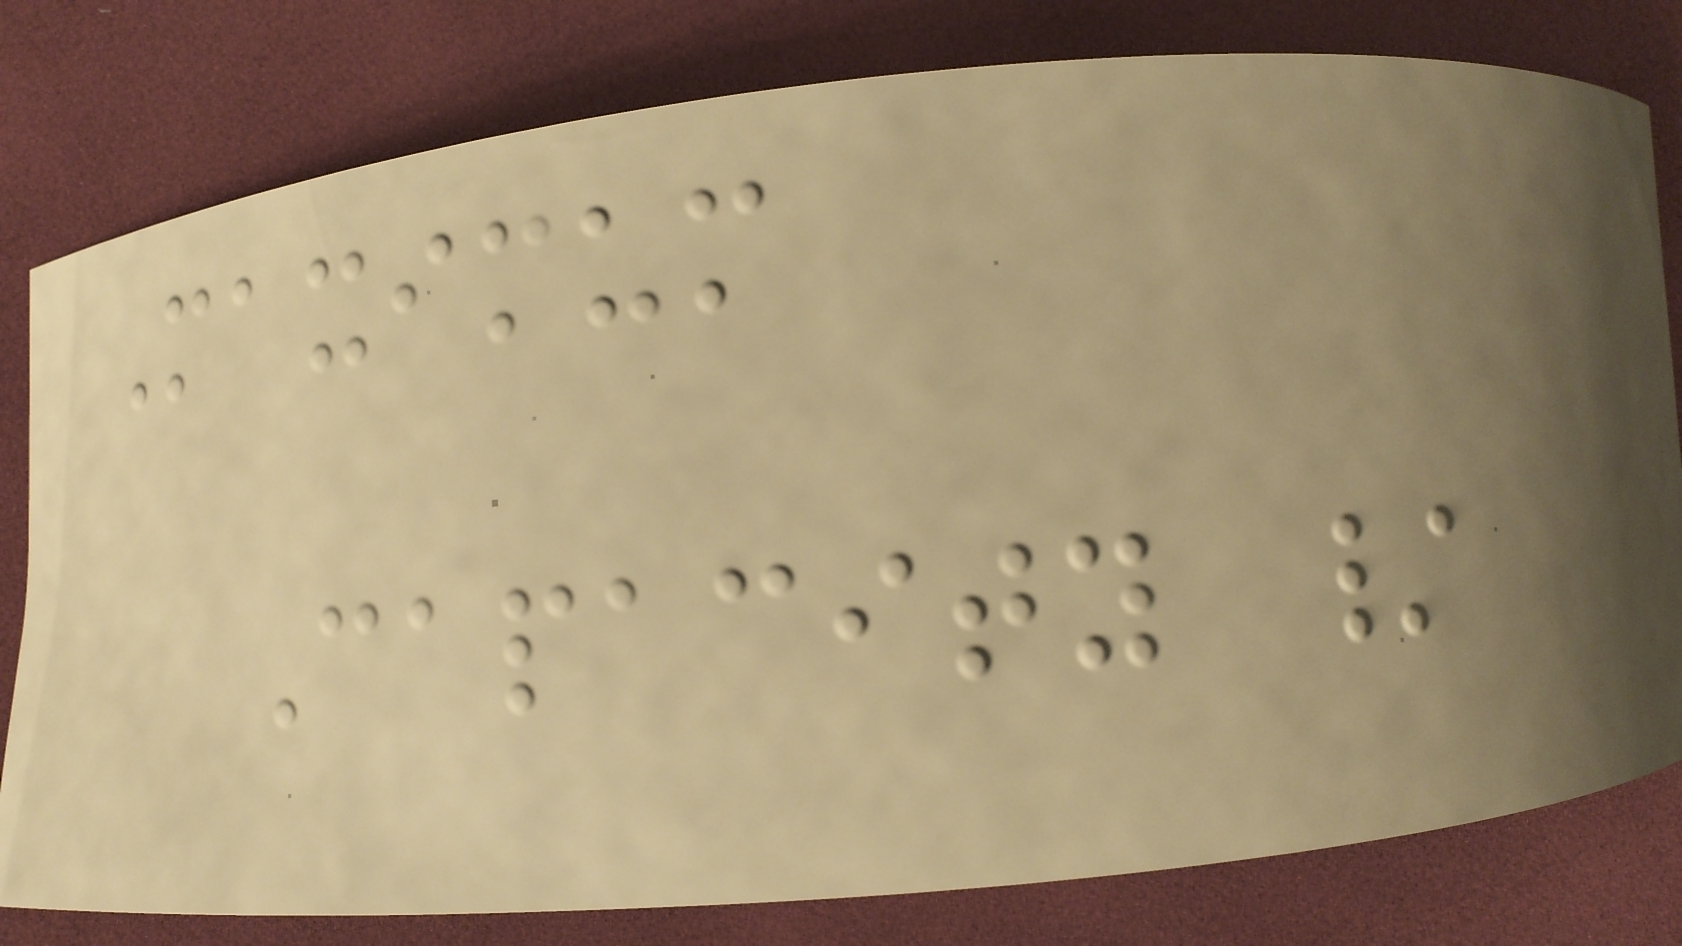Maximum
Capacity /
